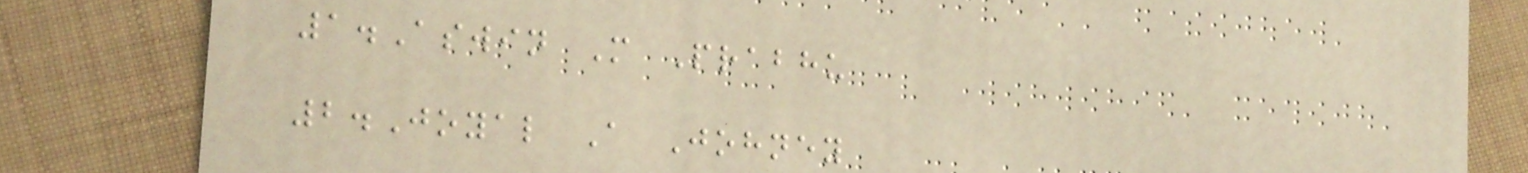1.Aswin M Prabhu
2.Joyal A Johney
